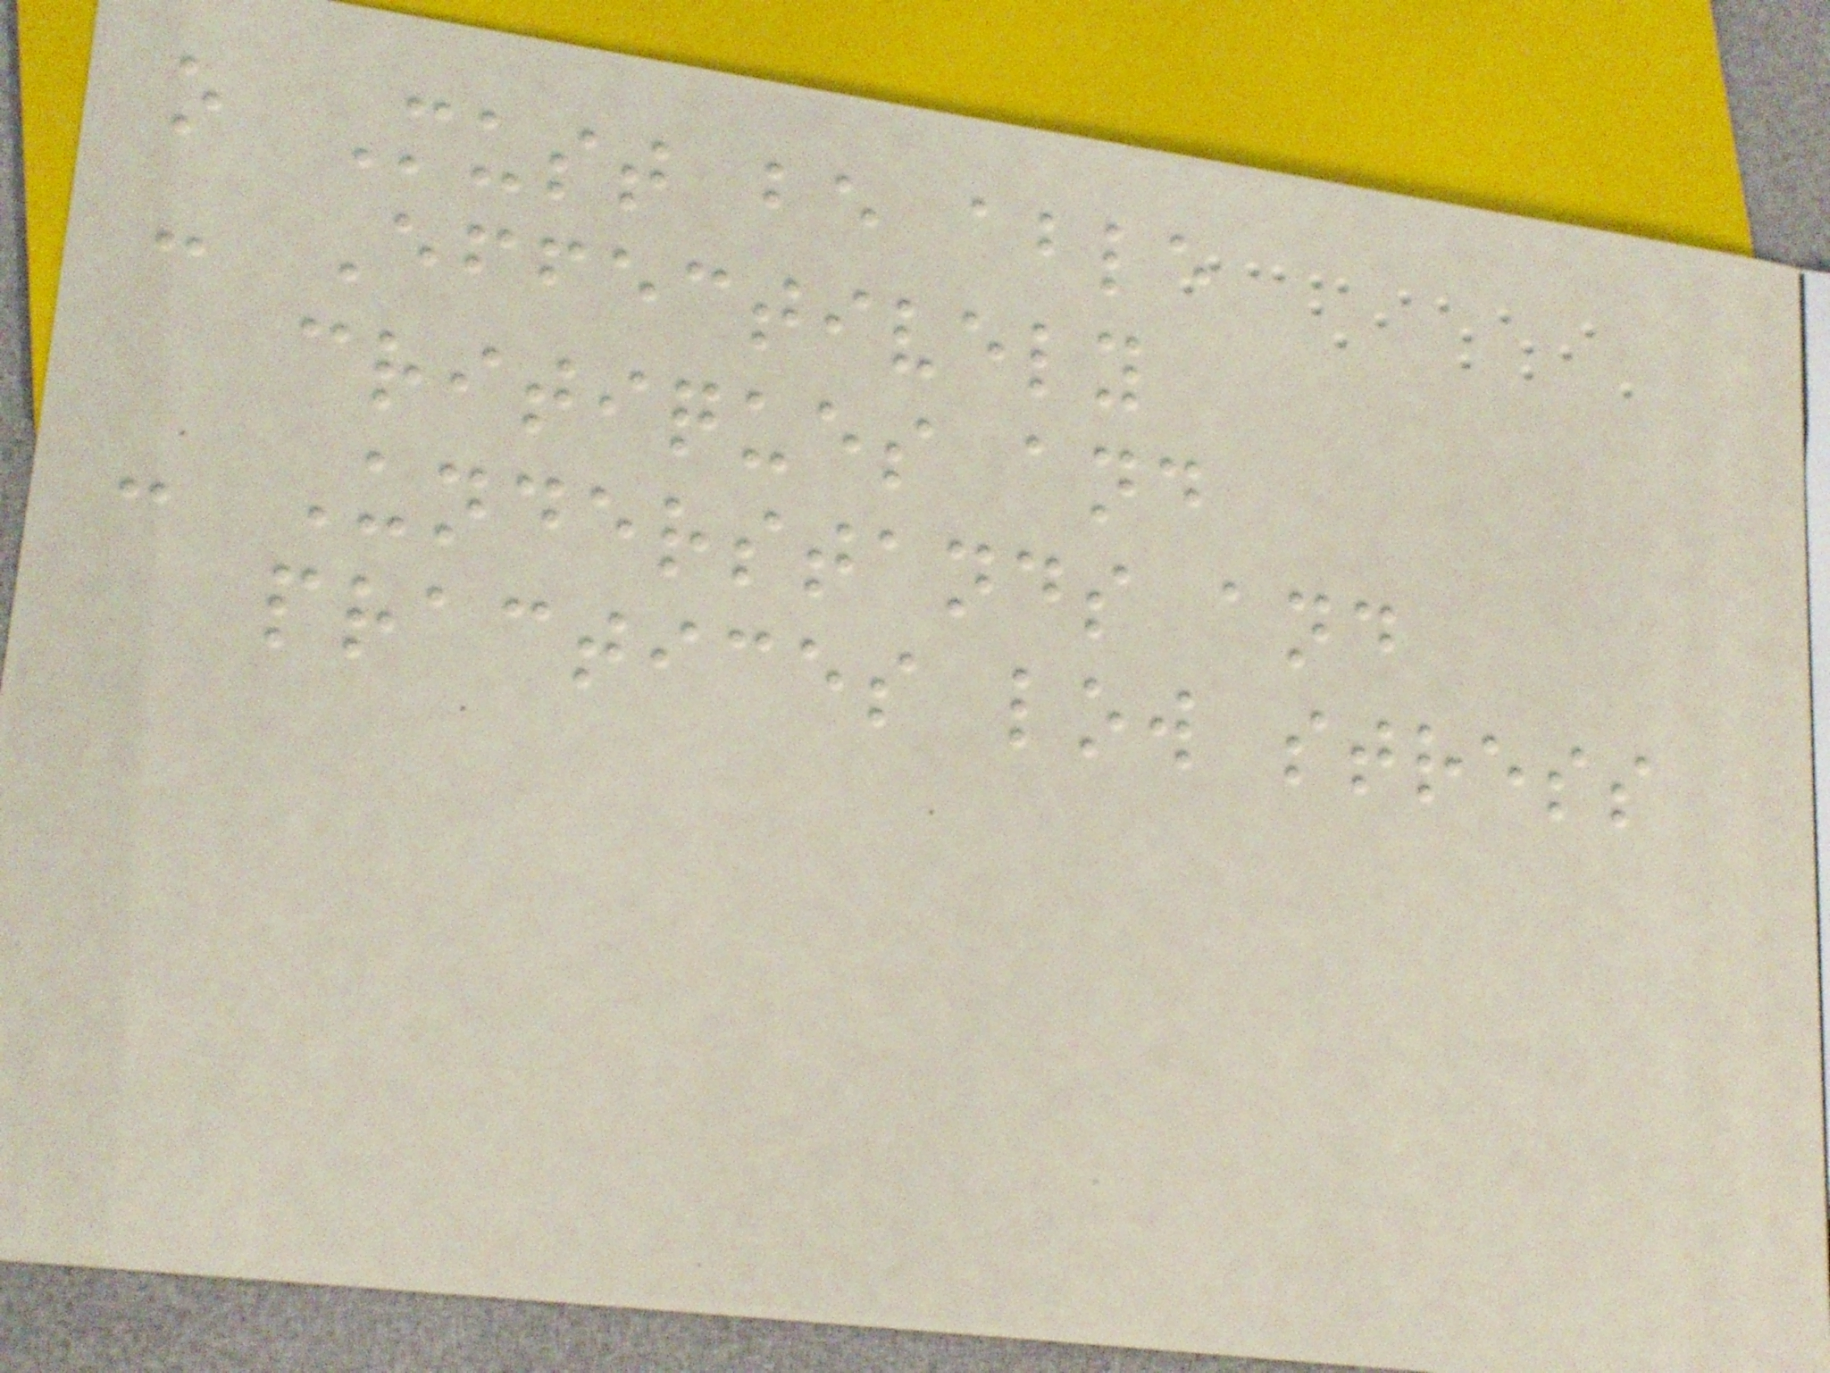o Must be able
- Effectively
critiques and
- Understands and
practices low stress
